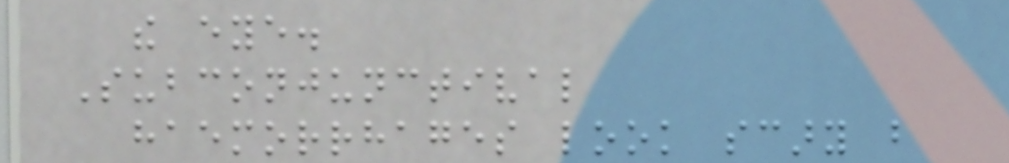the eye.
Subconjunctival
haemorrhages look scary but
